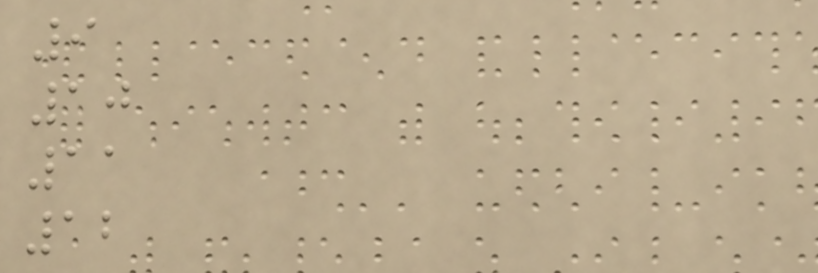9
10
11
12
